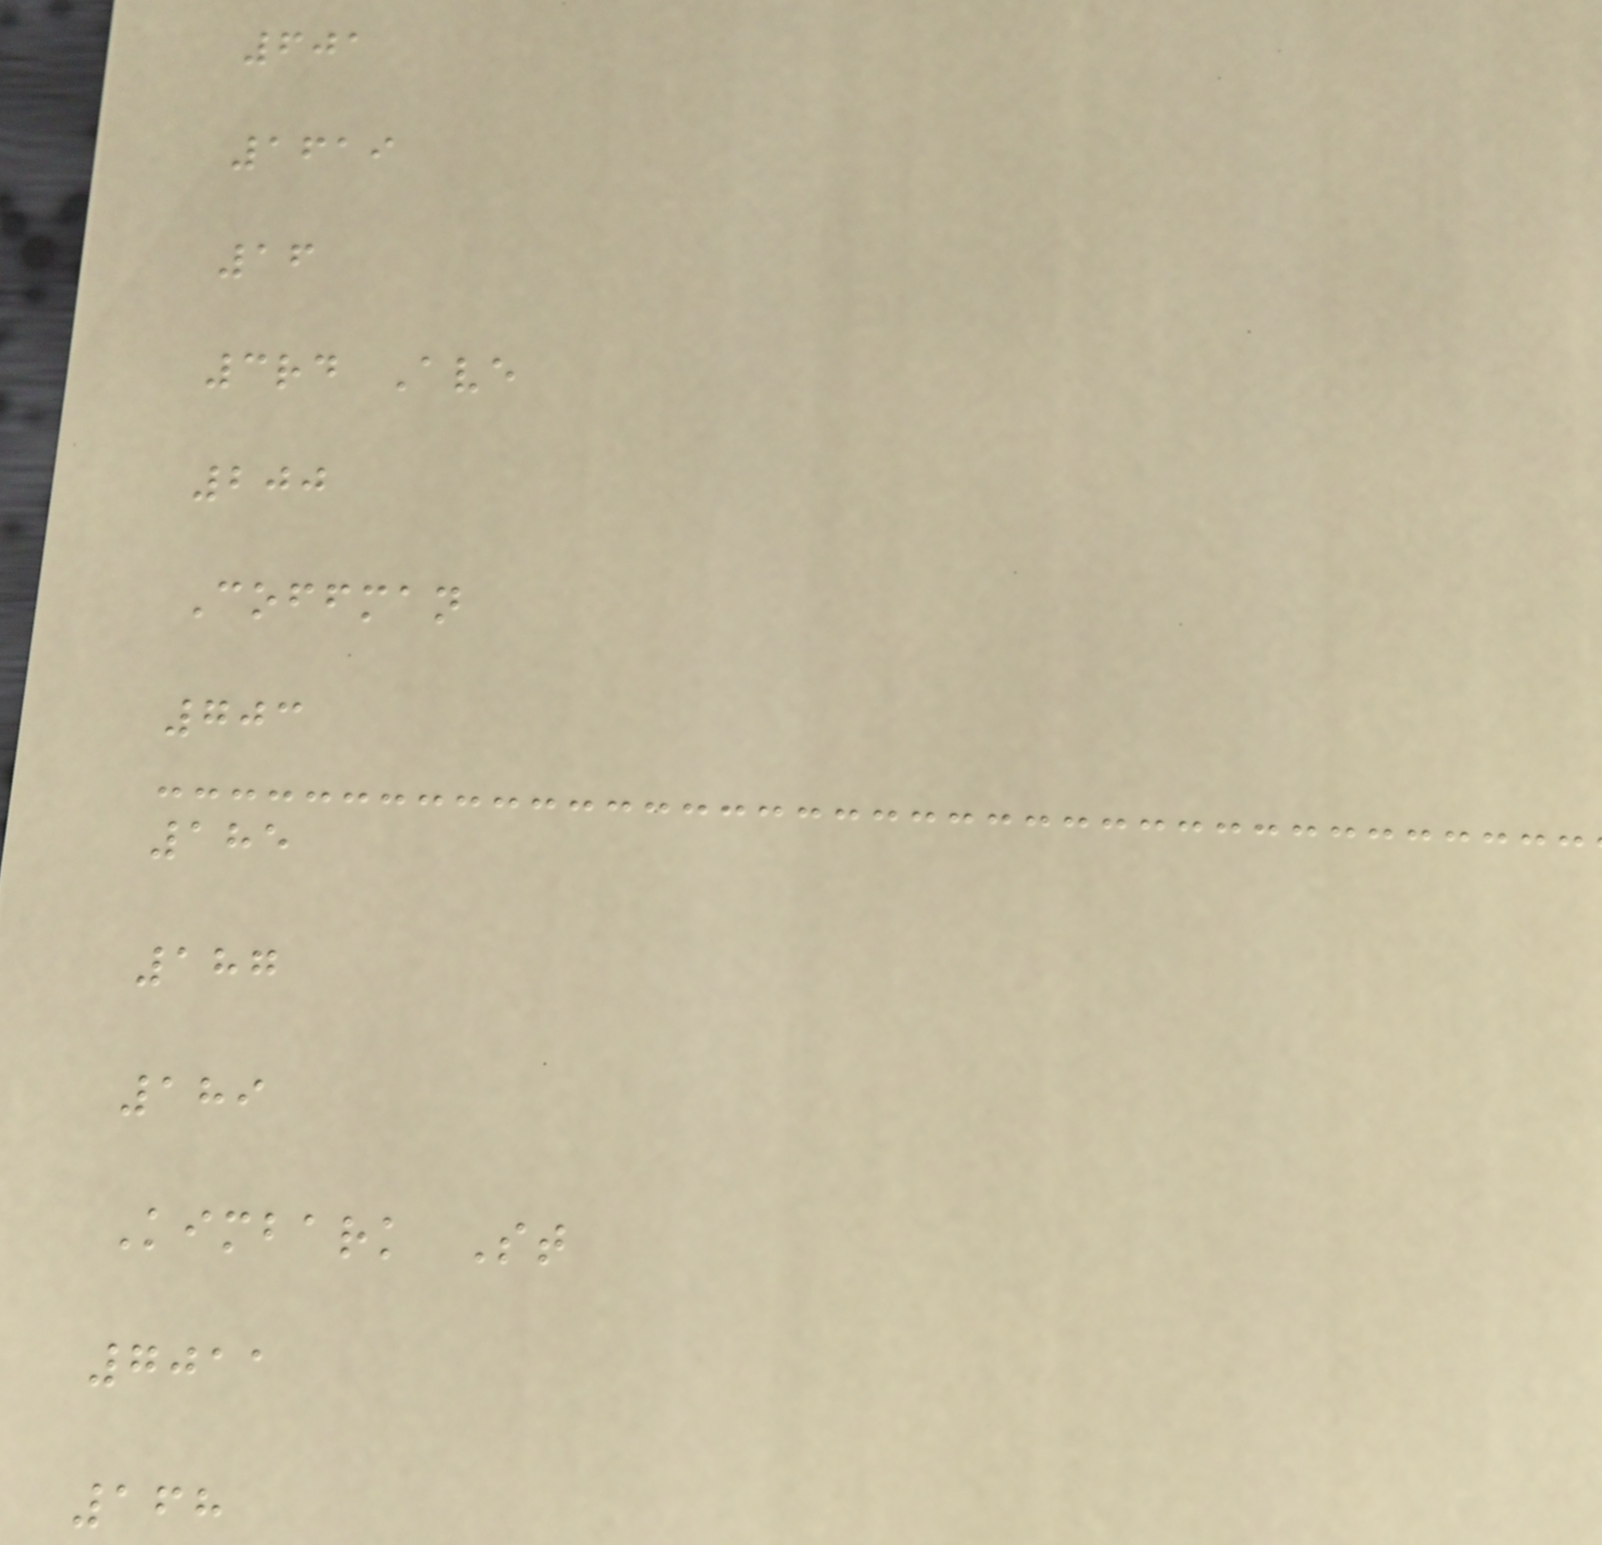601
1619
16
3rd Ave
200
Coffman
703
185
187
189
Kimbark St
7011
168
